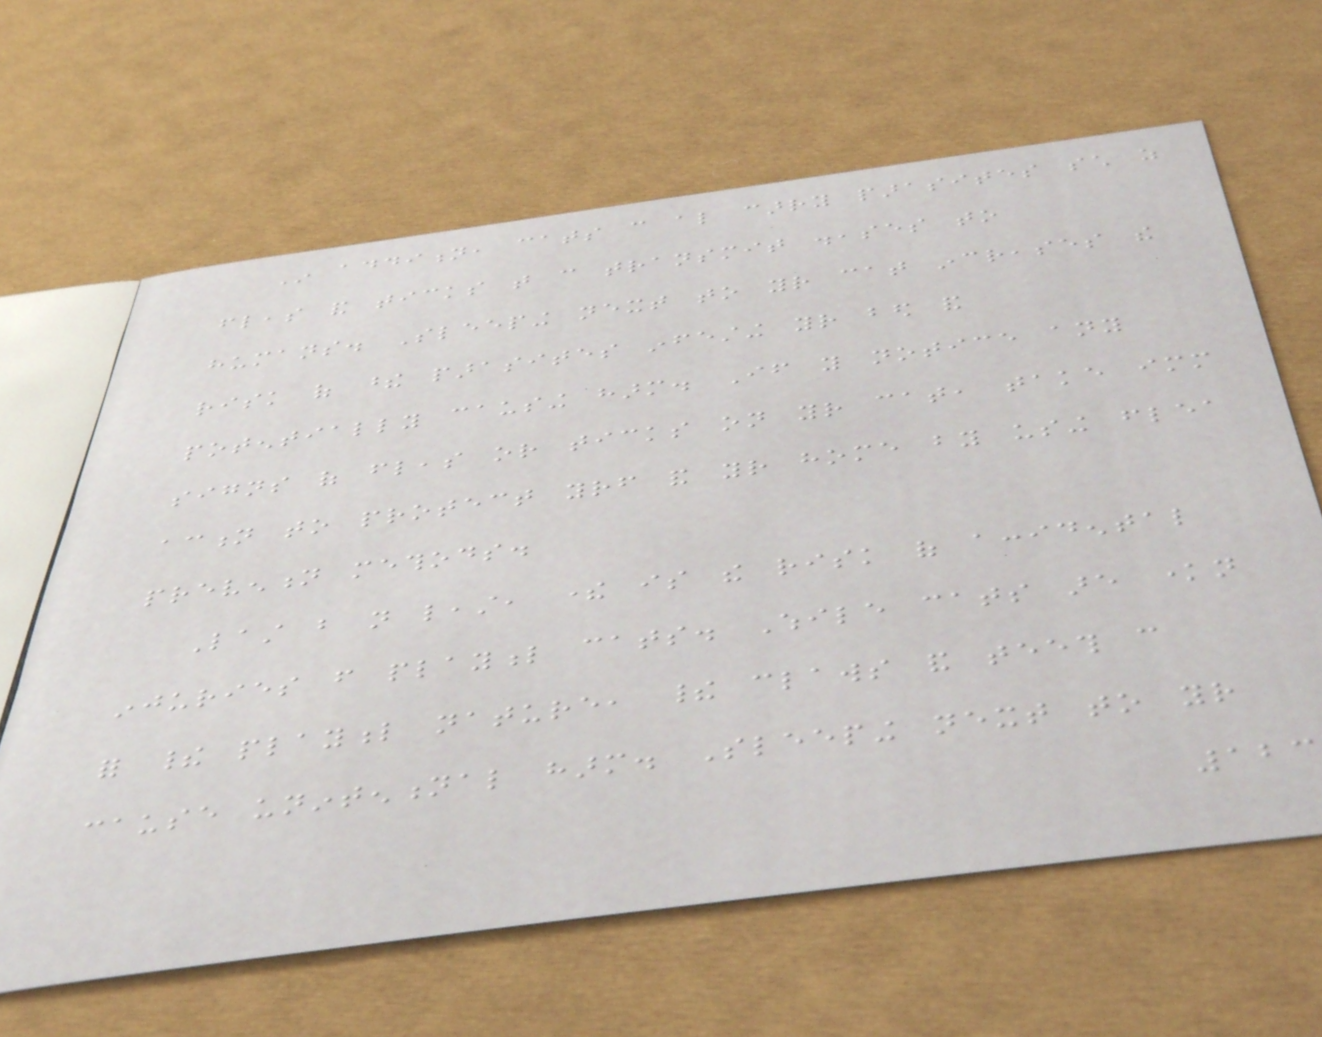In addition, cats can also carry parasites such as
fleas and ticks that can transmit diseases to
humans. Sleeping next to your cat increases the
risk of these parasites infesting your bed and
potentially causing harm. If you notice any
signs of fleas or ticks on your cat, take immediate
action to protect yourself and your home by using flea
prevention methods.
Last but not least, there is the risk of accidental
injuries from playful cats. While cats are known
for their playful nature, their claws and teeth can
cause unintentional harm. Sleeping next to your
123
